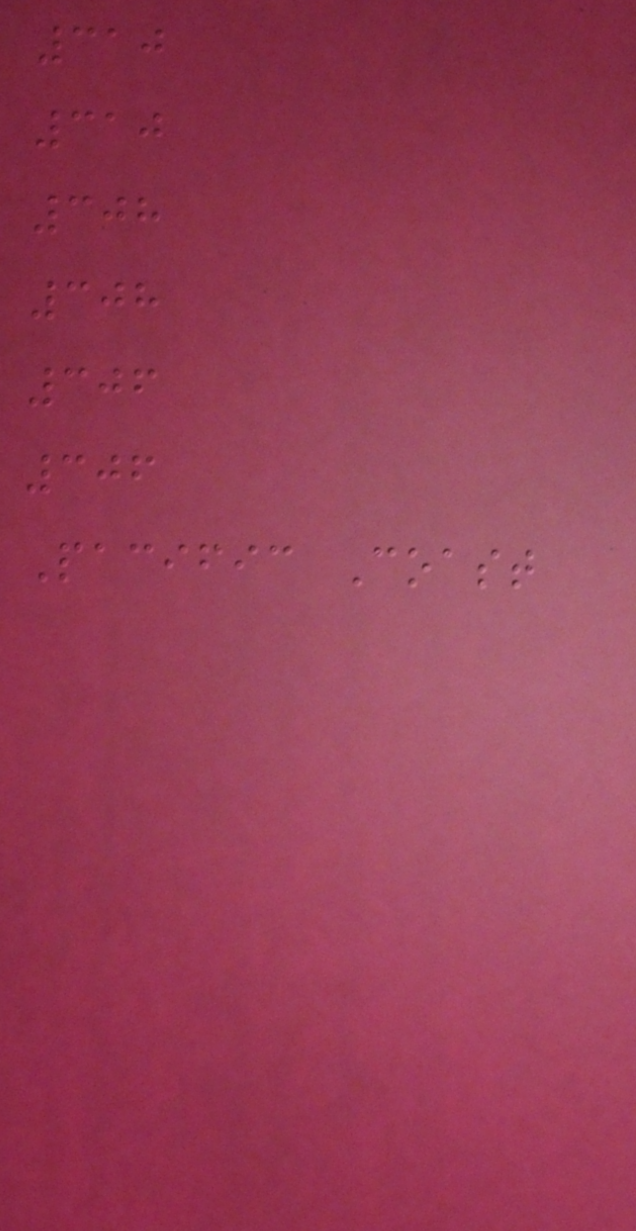310
310
308
308
306
306
Pacific Coast
